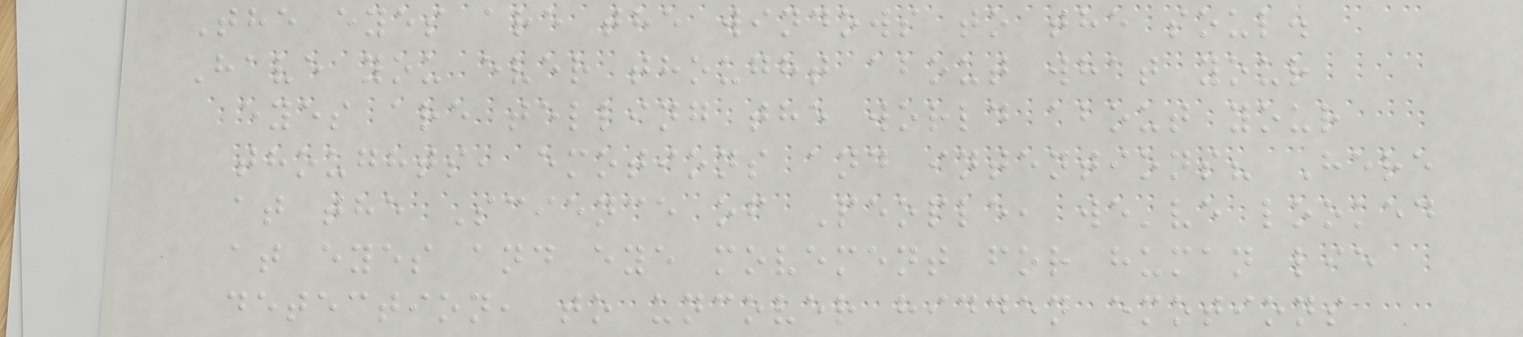The eyes are the windows to the soul.
Have you ever thought about what your
eyes are telling the world about your
thoughts, emotions and intentions? Here
at the Science of People, we've looked
at eyes and eye movement for human lie
detection, to uncover hidden emotions
